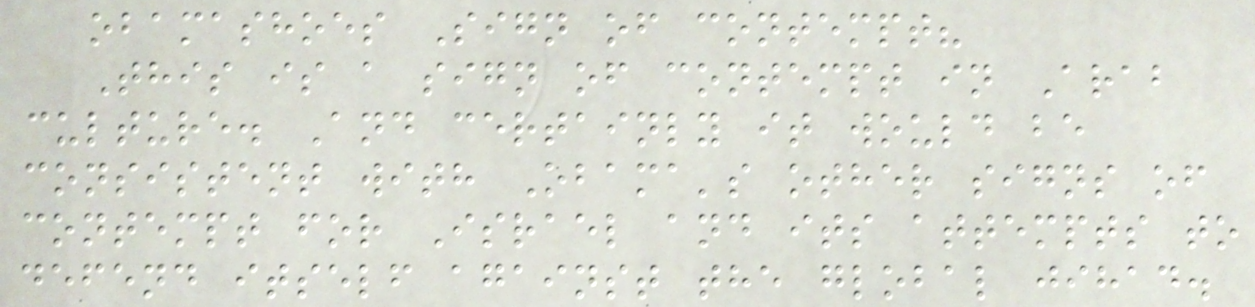obamashoes Sign of contempt?
This is a sign of contempt in Arab
culture. And certainly it would be
consistent with Obama's other signs of
contempt for Israel and its attempts to
defend itself against the global jihad.
